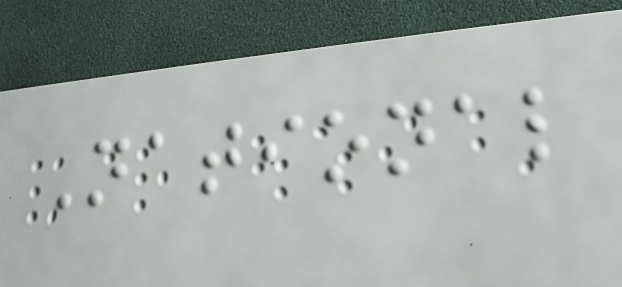National
